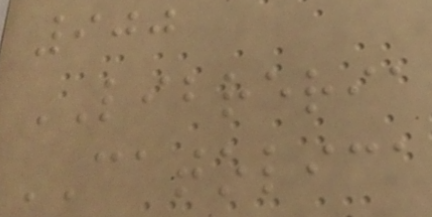900
LIBRERIA
CATOLICA
